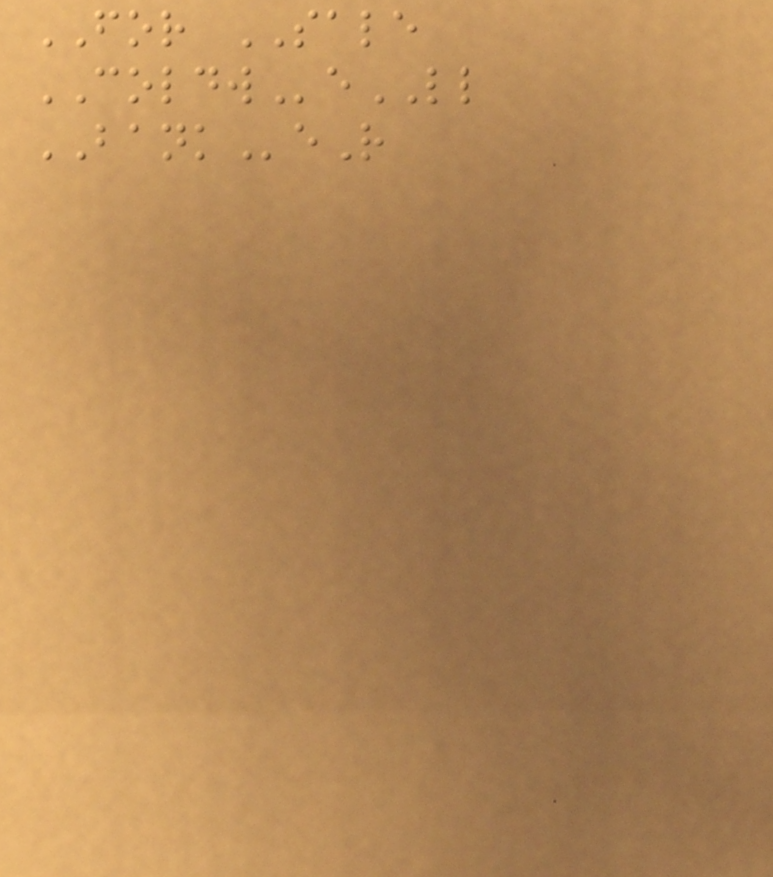FOR SALE
COLDWeLL
BANKeR
